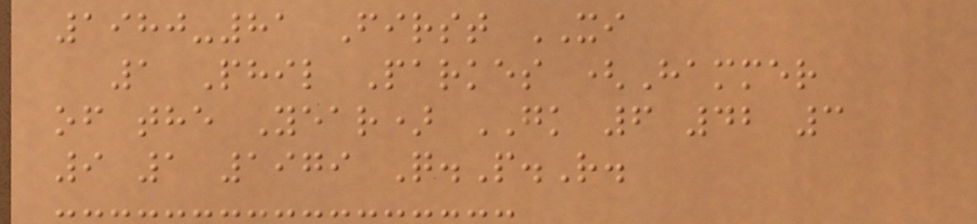1980-81 First XI
1 Phil Parkes (Hammer
of the Year) GK 6 42 3
9 1 1979 Q.P.R.
